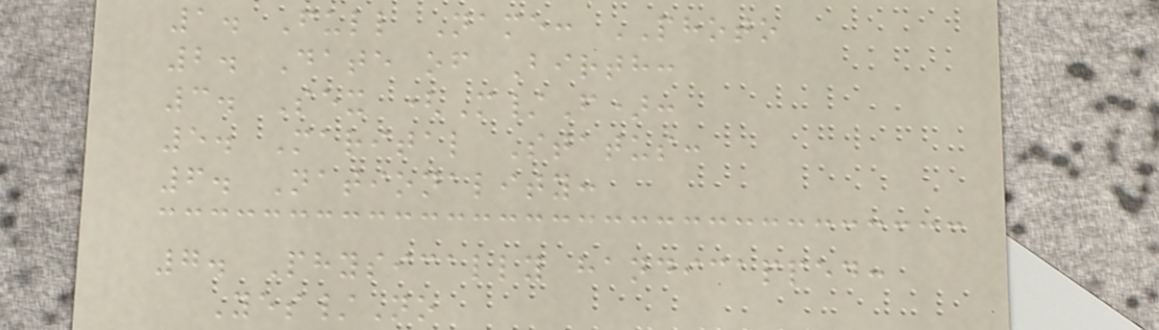1. Full Name: PHOTO
2. Date of Birth:
3. Sex (M/F):
5. Marital Status:
6. Nationality:
7. Physically handicapped:
Yes/No
